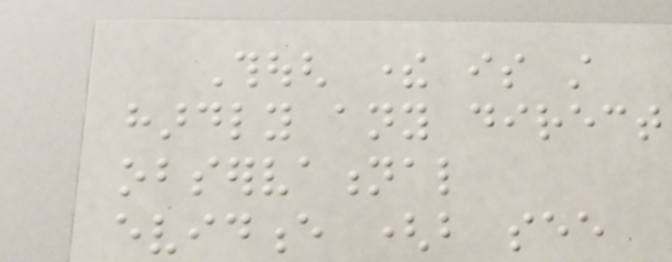Though there is still
hardly any direct
observational
evidence (but see
